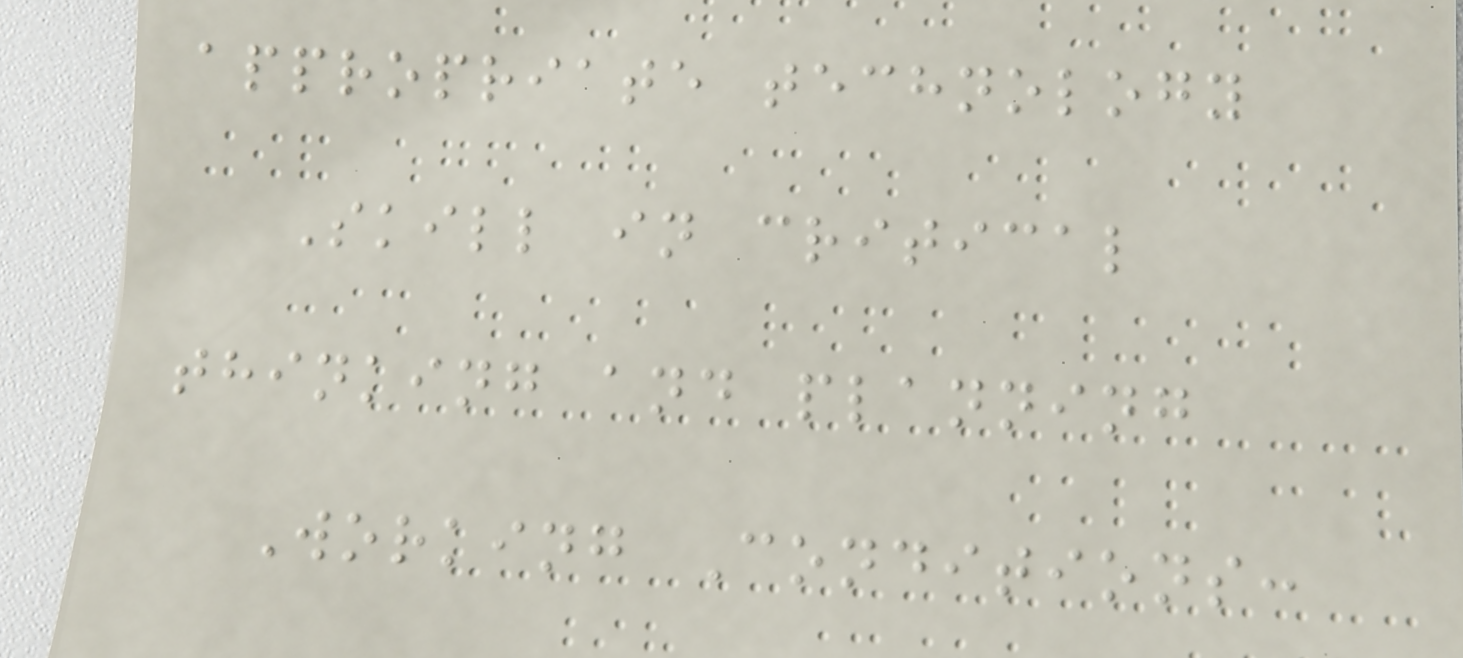appropriate technology
Skill in critical
thinking and planning
Working Conditions:
